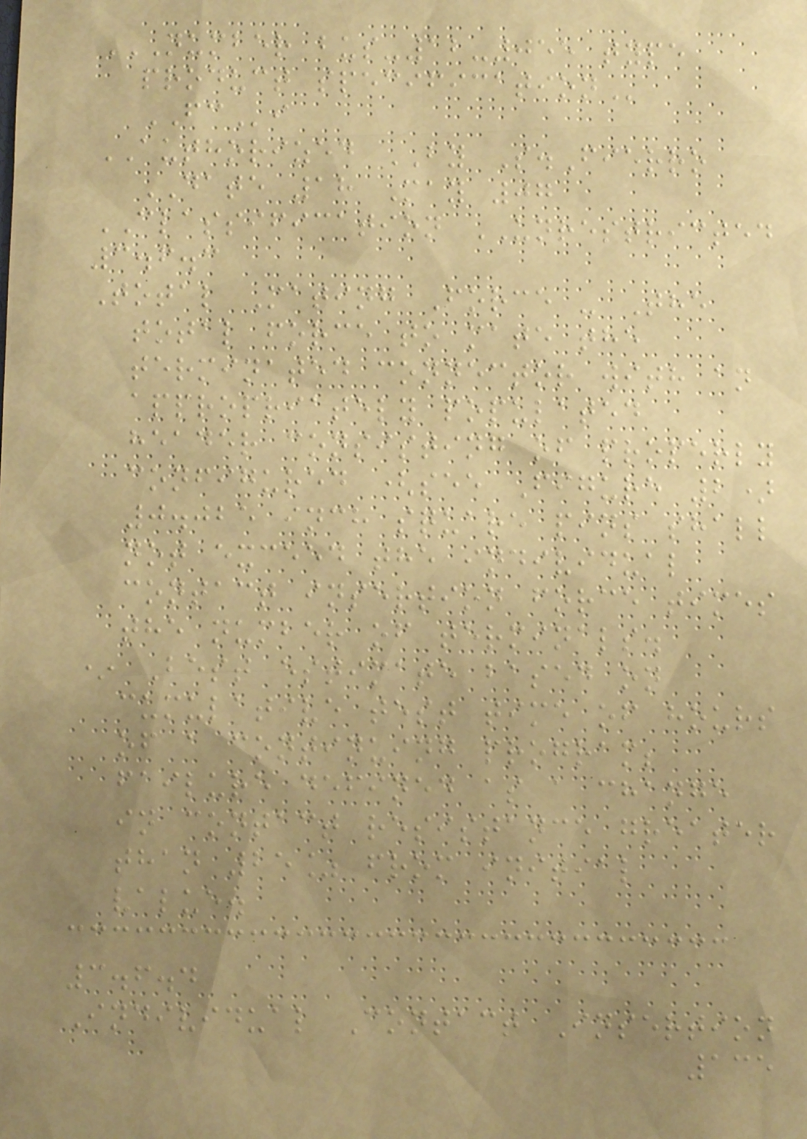NUMBER BUS-12-055 TYPE
PRODUCT SPECIFICATION
FCi
AUTHORIZED BY S.Fierro
DATE 18 May 07
CLASSIFICATION UNRESTRICTED
3.6.3
Total Mating Force - The
total force to mate the
terminated connector with an
appropriately populated
header consisting of properly
configured (see Figure 2)
0.025 inch square pins shall
not exceed the individual
contact insertion force times
the number of terminals.
* Best estimate based on
cumulative test time of hours
of a continuing program;
failure defined as a change
in contact resistance greater
than 25% from initial
value.
3.6.4
Individual Contact Insertion
135
